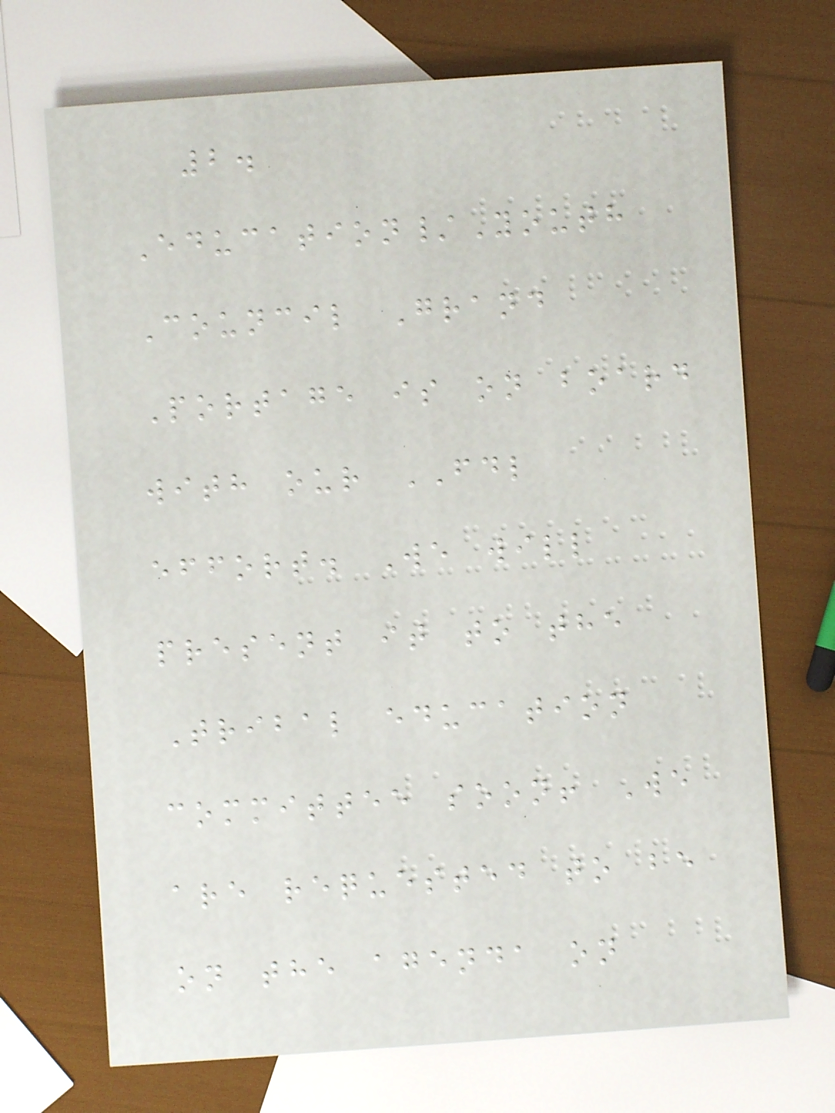2.
Education/Youth
Council Grand
Portage is on board
with our FDL
effort. We will
present it to the
Tribal education
committee soon! We
are requested to be
on the agenda on
